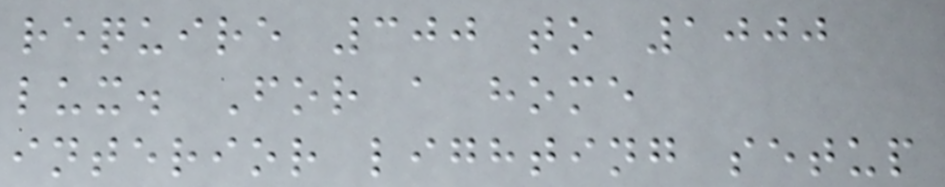require 300 to 1000
lux. For a home
interior lighting setup
